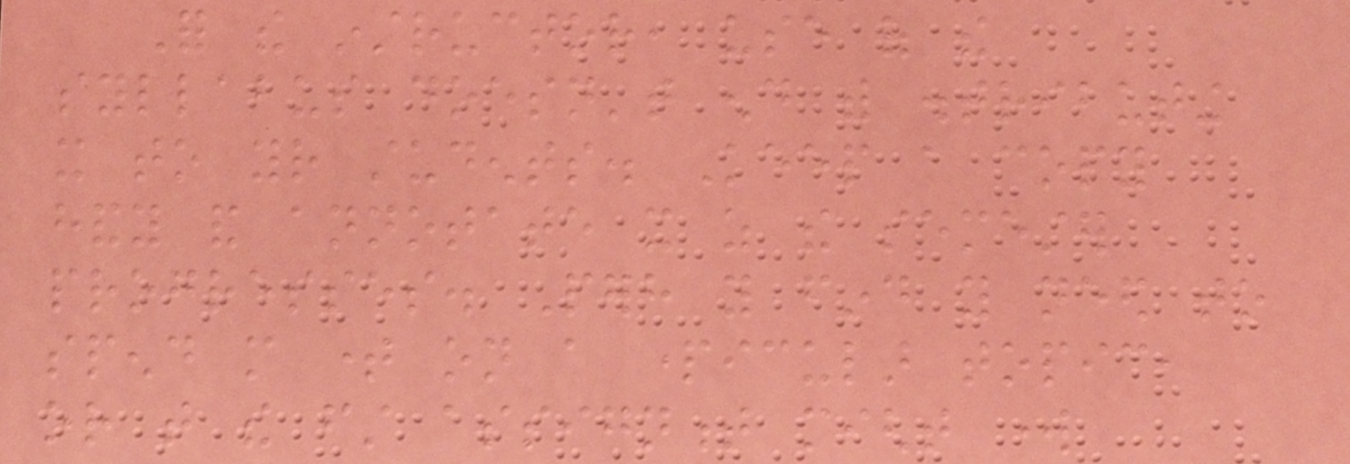For the instructor, use of the
syllabus doesn't end with distributing
it to your students. Keep a copy
handy and annotate it as the semester
progresses. Perhaps you find you need to
spend more time on a particular topic,
or that the first assignment might work
